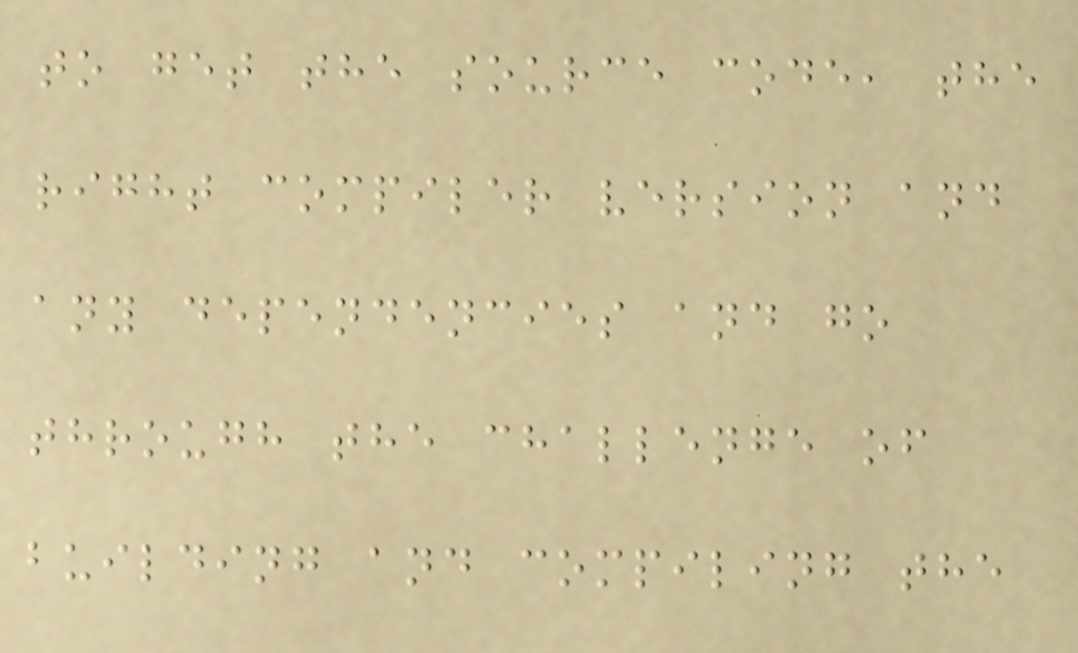to get the source code, the
right compiler version and
any dependencies and go
through the challenge of
building and compiling the
